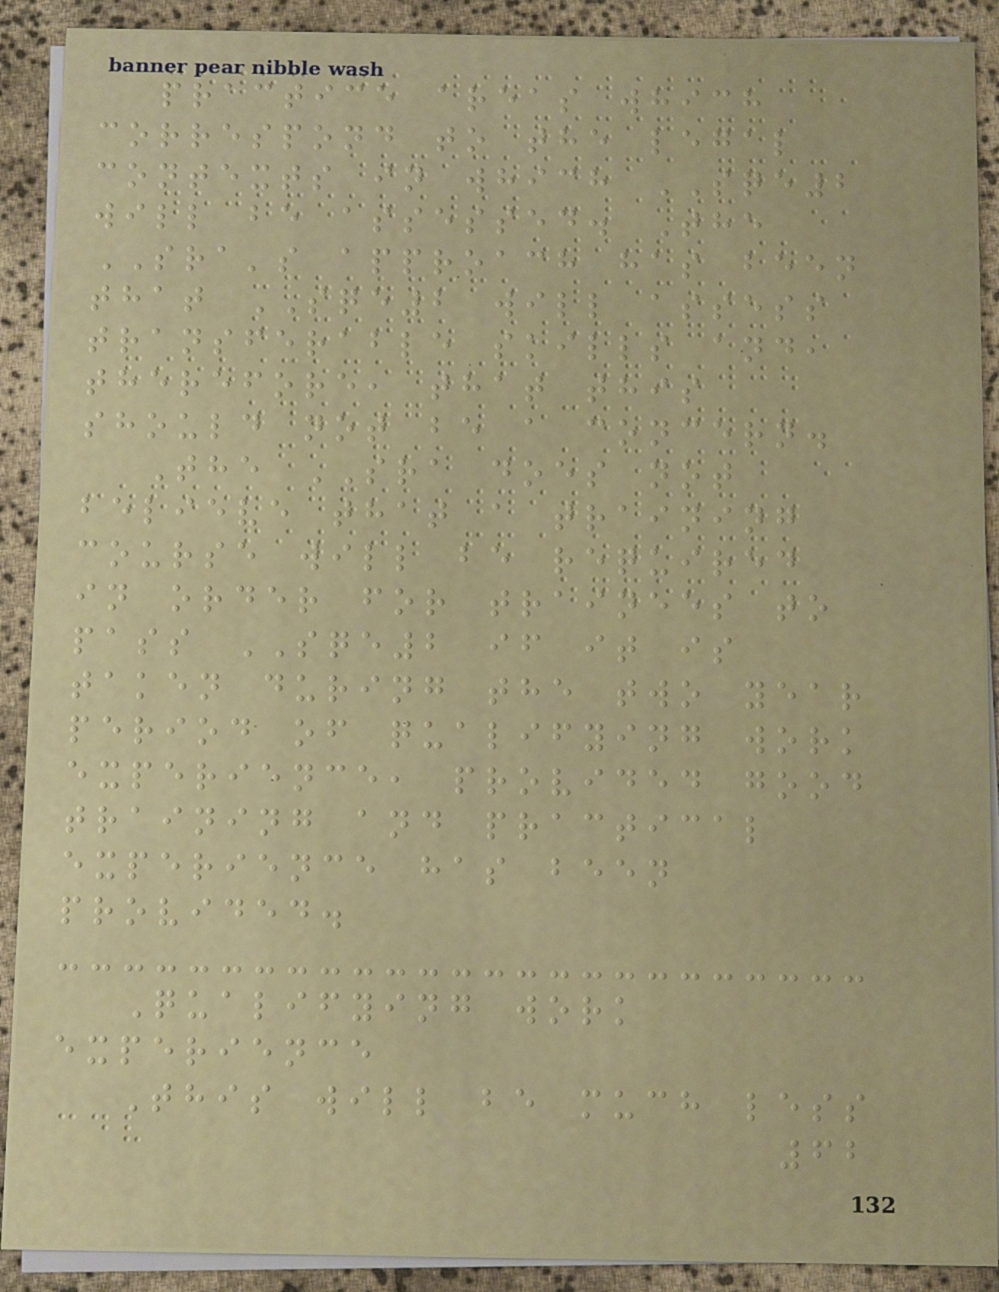practice areas which
correspond to the legal
contexts in which SQE2
will be assessed. The
SRA's approach has been
that SQE2 will assess
transferable skills and,
therefore, that this
should not be a concern.
The SRA does not
believe that a training
course will be required
in order for trainees to
pass SQE2 if it is
taken during the two year
period of qualifying work
experience, provided good
training and practical
experience has been
provided.
Qualifying work
experience
This will be much less
62
